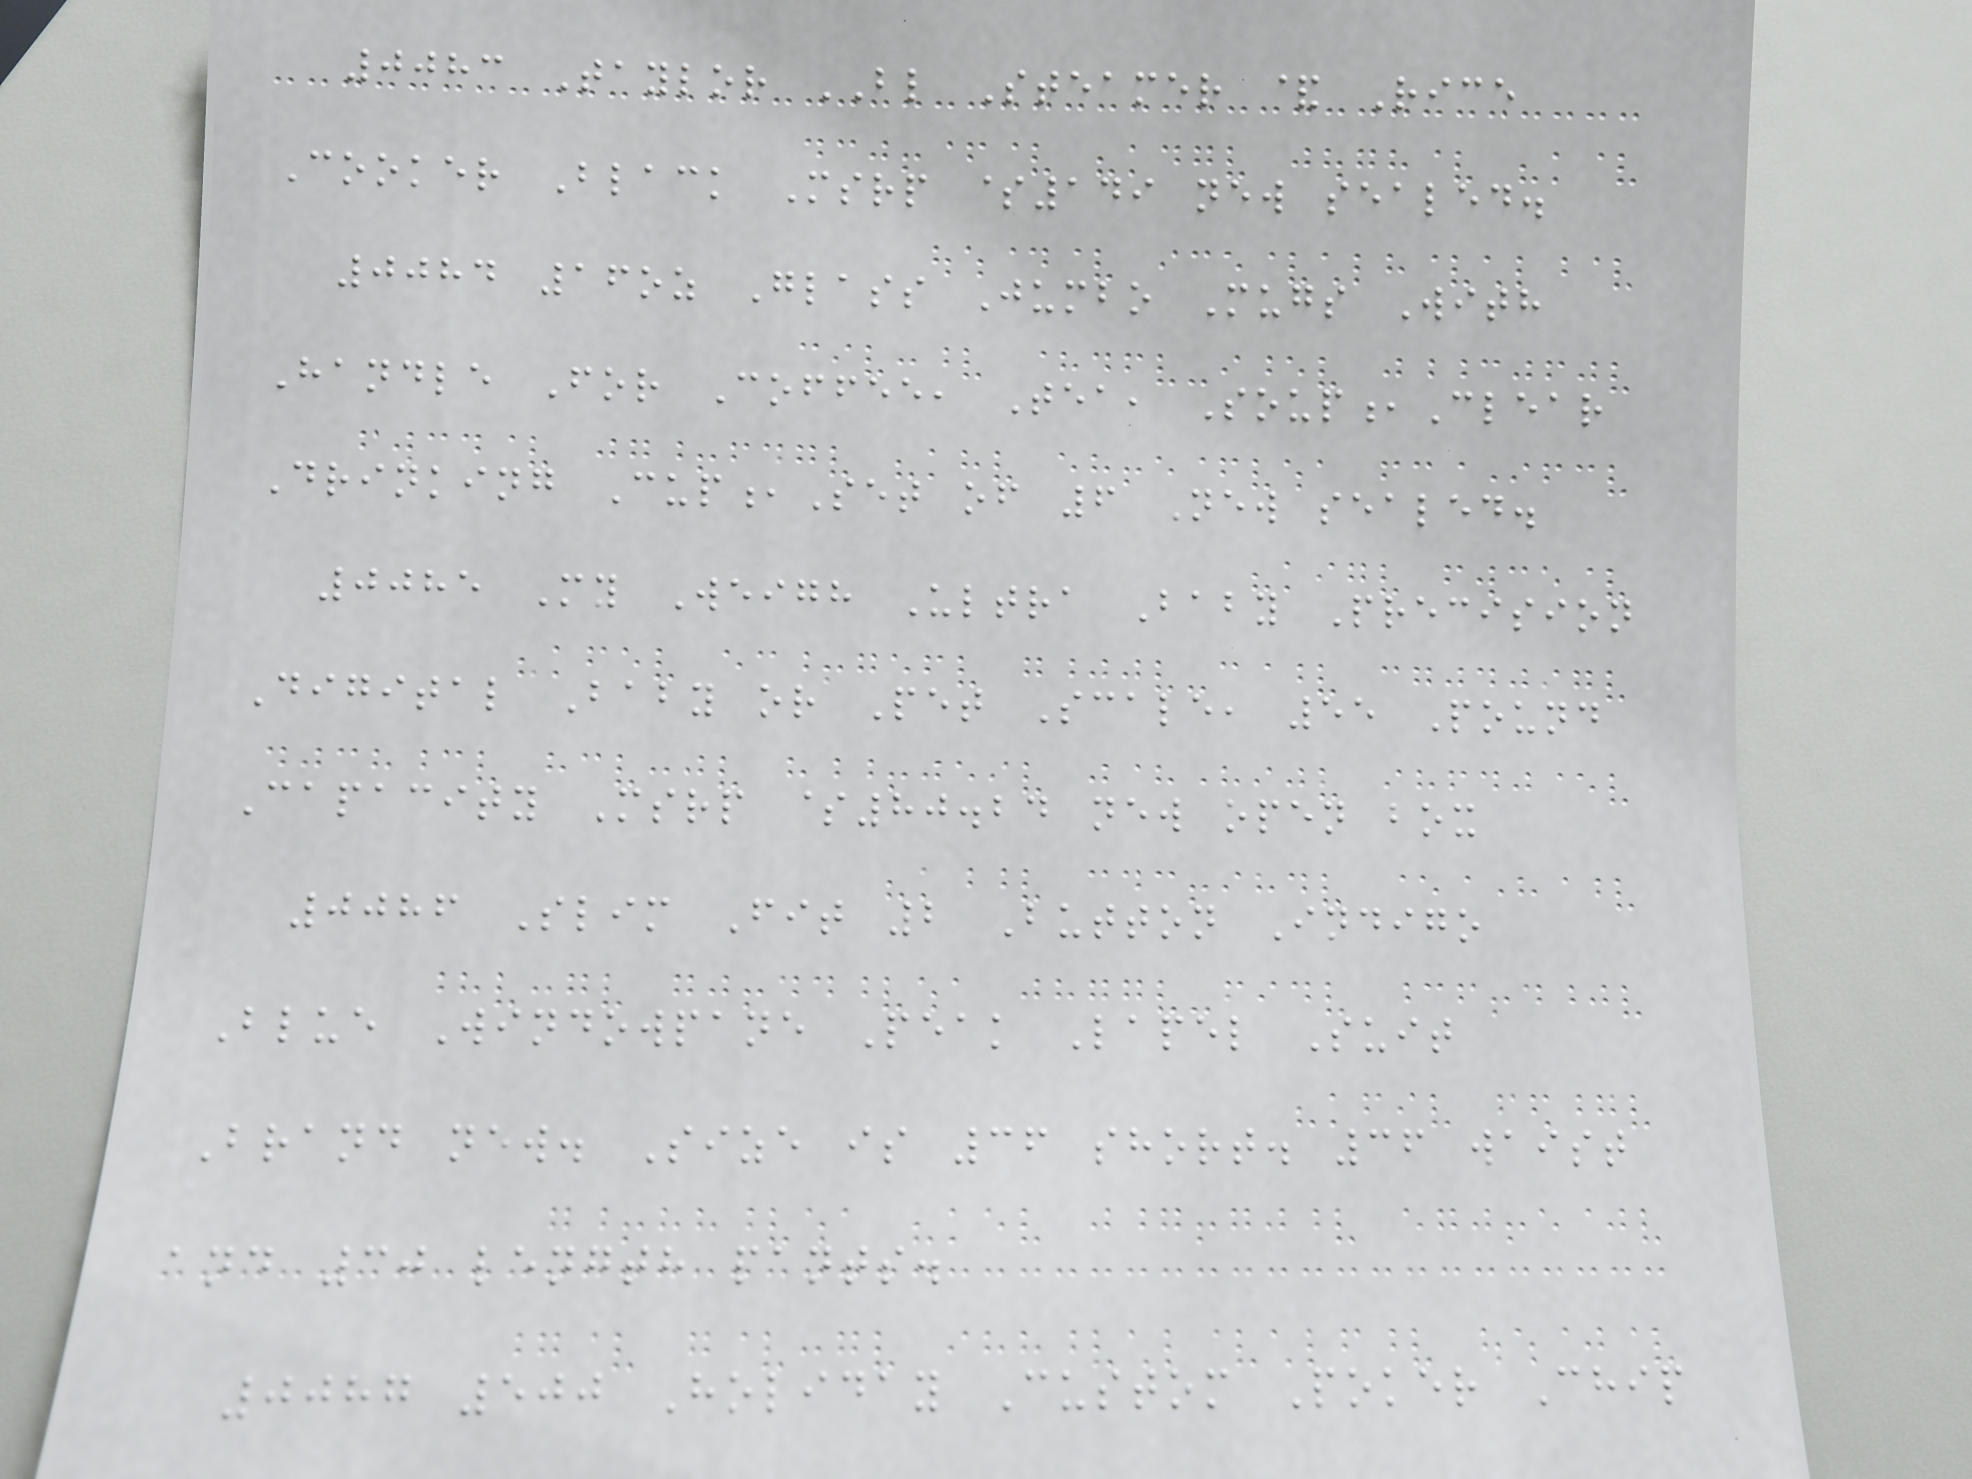0083 Taylor BL Steamer & Rice
Cooker Black Msrp $149 new sealed.
0084 16oz Glass Jumbo Mugs With
Handle For Coffee, Tea, Soup,Clear
Drinking Cup,Set of 6 New sealed.
0085 My Weigh Ultra Baby Precision
Digital Baby or Pet Scale, 55 Pound
Capacity Msrp $80.24 new open box
0086 Slim Fit 2 Button Indigo
Blue Windowpane Peak Lapel Suit
Brand new. Size is 36 short. 36 waist
and 30 length pants.
0087 500 Holiday Custom Poker Chip
